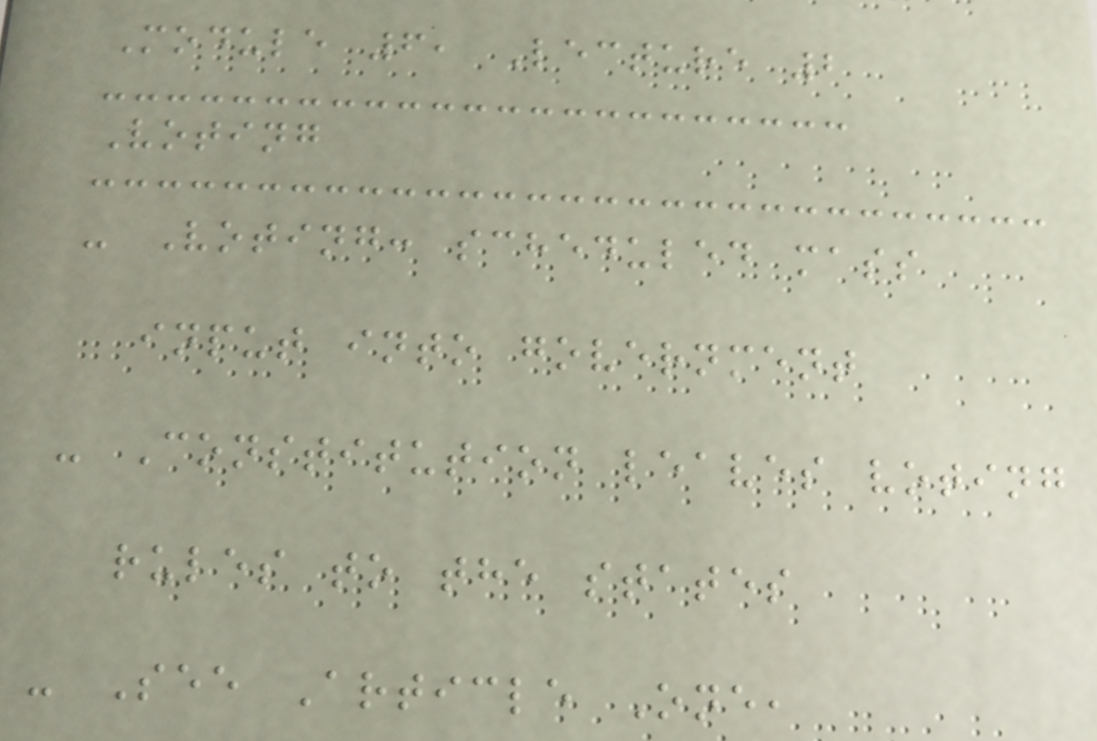Module 6, Lecture 2
Voting
- Voting: scheduled mass
input into government
- Constitution leaves voting
rules to the states
- See Article One,
